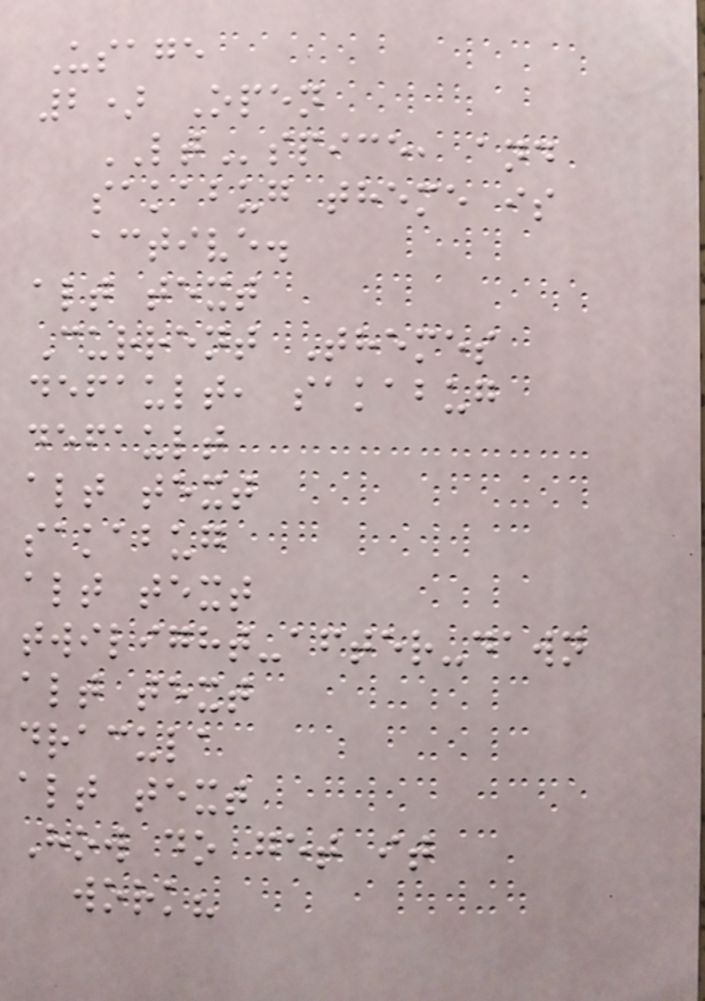Usage
2) Open
LTspice, and
sakabug theme is
active.
alt text
Current Themes
default, sakabug
default
alt text
sakabug
alt text
twilight-after-dawn
alt text
dracula
alt text
How do get it
work?
